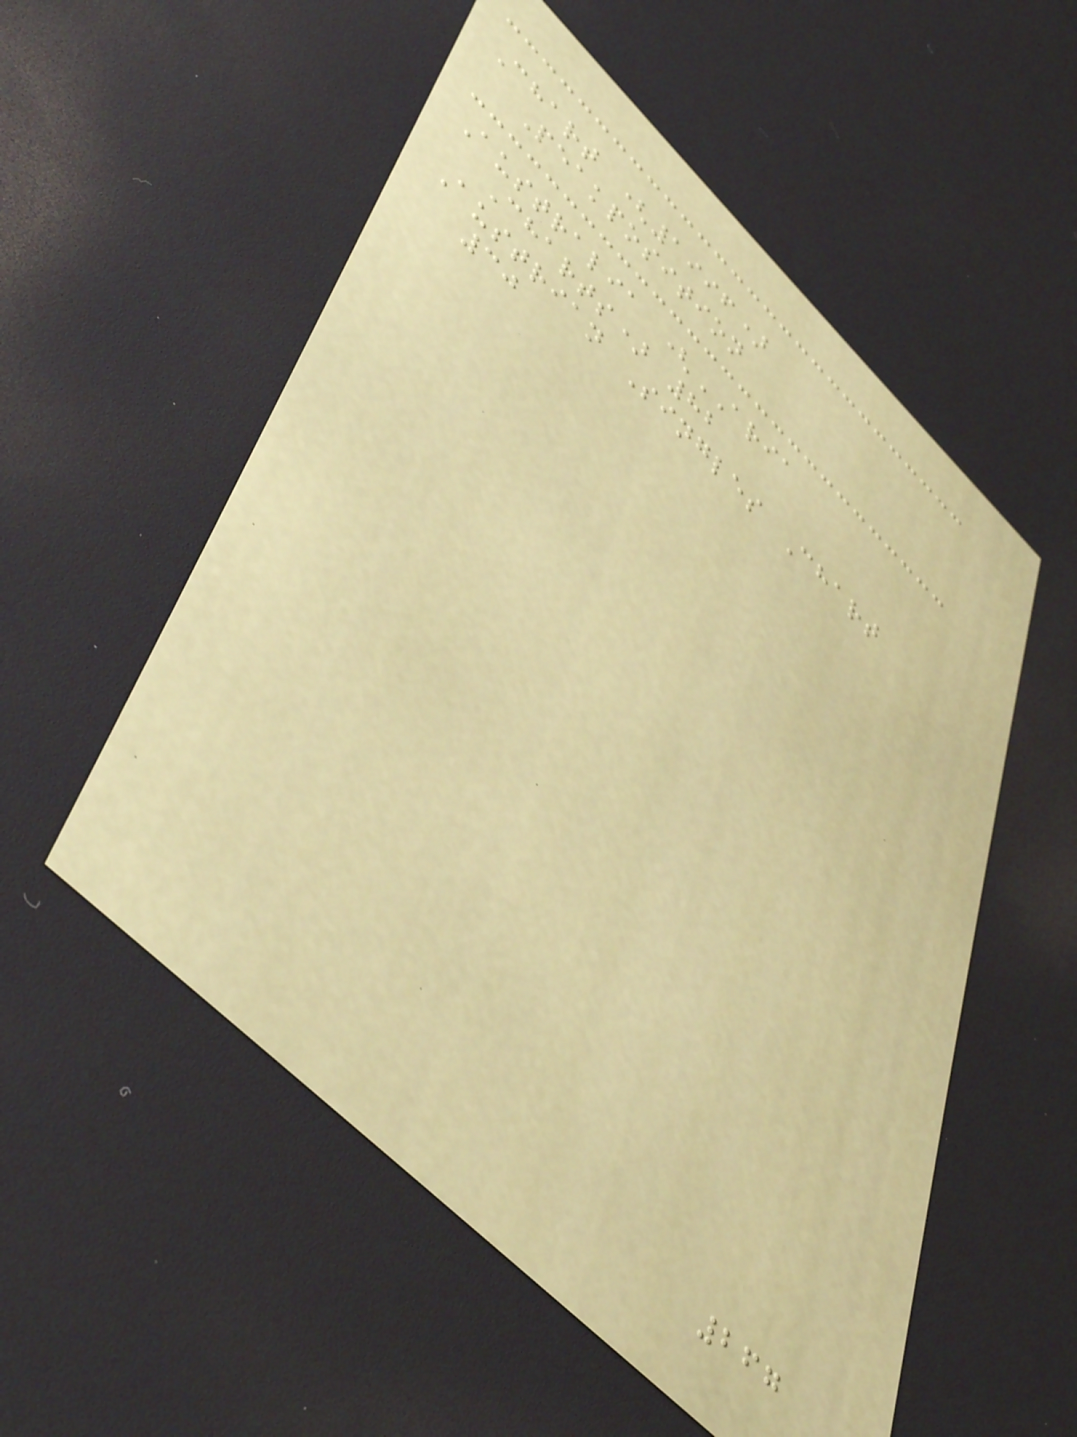Chart (1996)
Peakposition
Australia (ARIA
Charts) 82
Austrian Singles Chart
30
267
